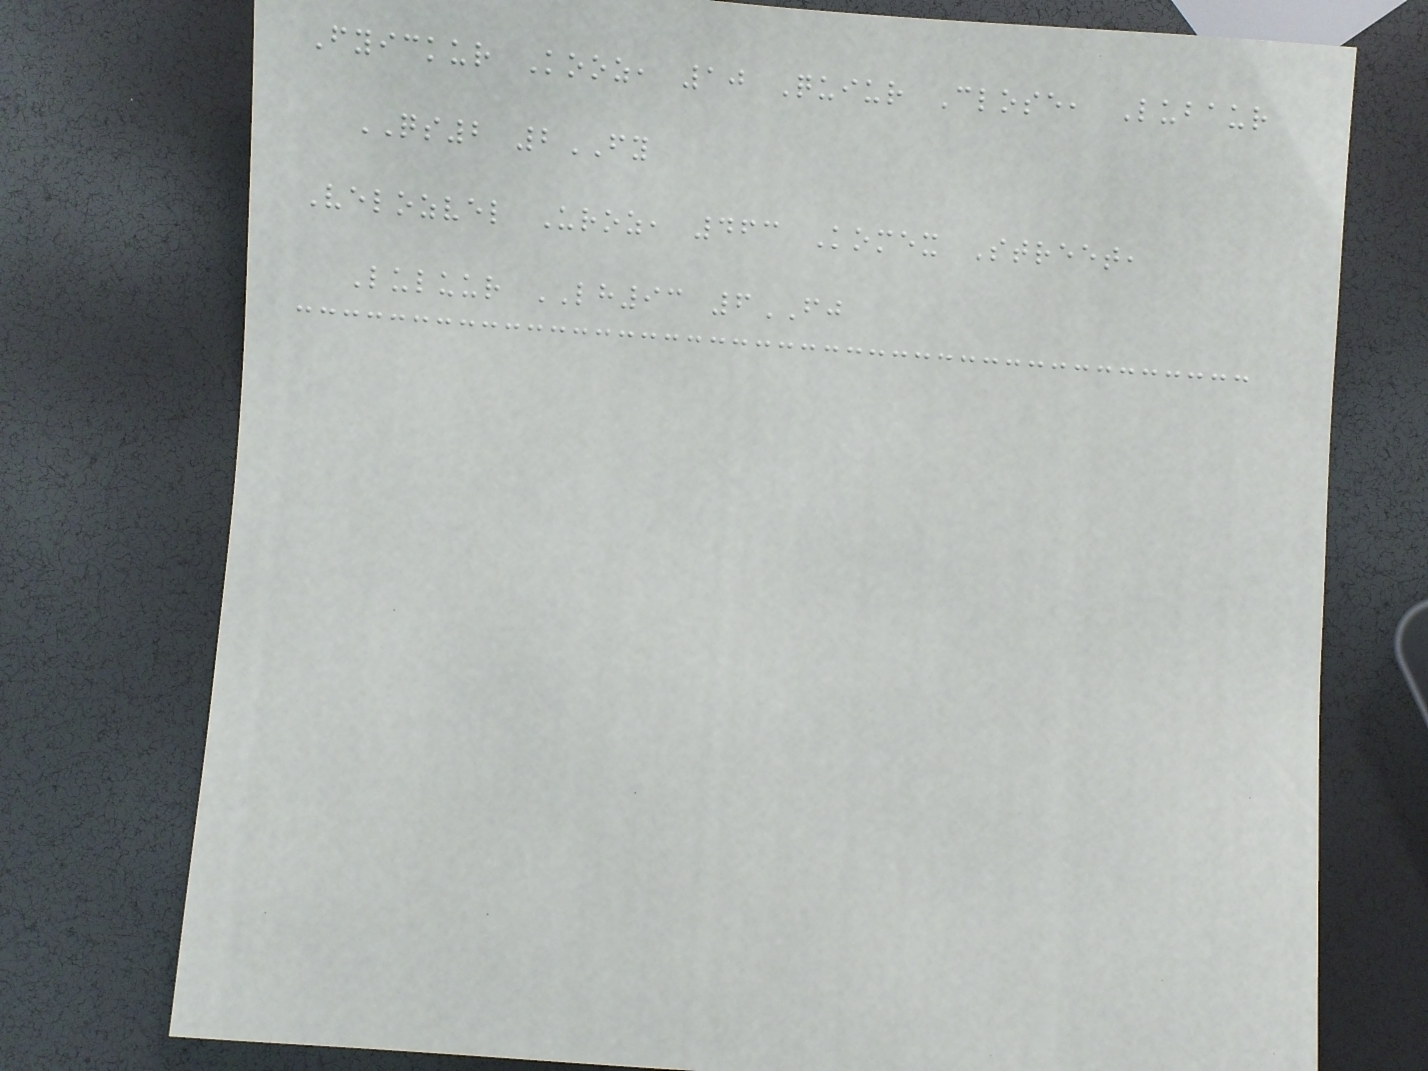Fyickur Kooz, 10 Quiur Close, Lubaur
QS2 2FY
Velozvel Uroz, 463 Komex Street,
Luluur LH93 6FJ
